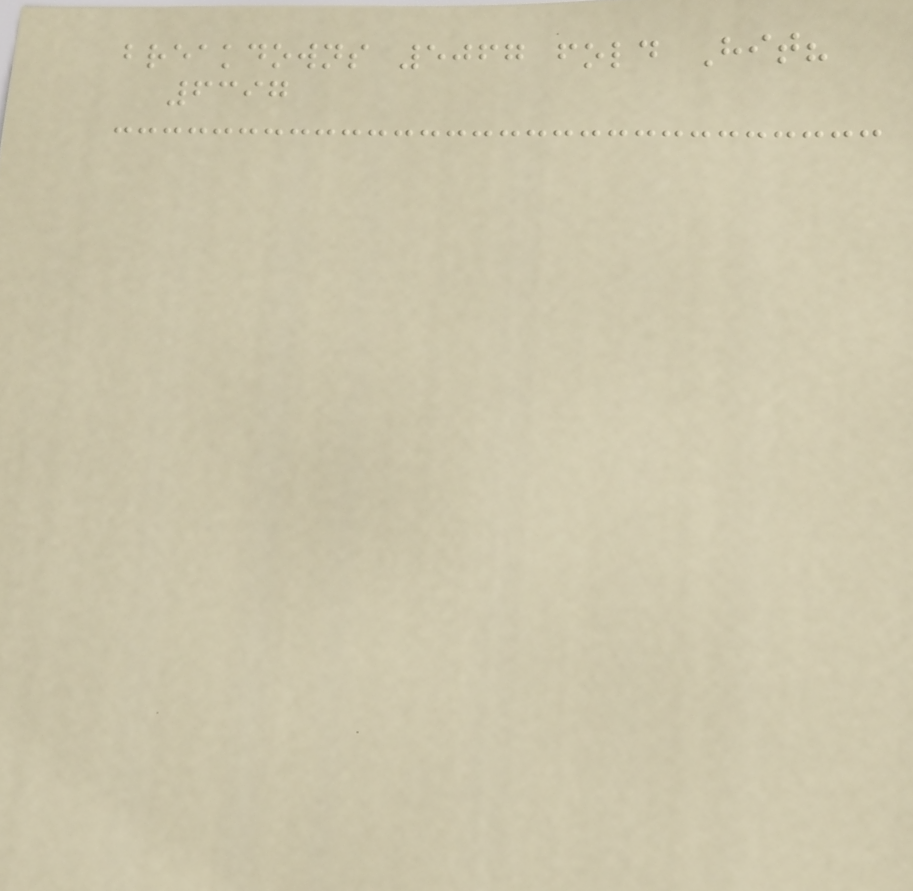breakdowns 5067 fold Hit?
6397
